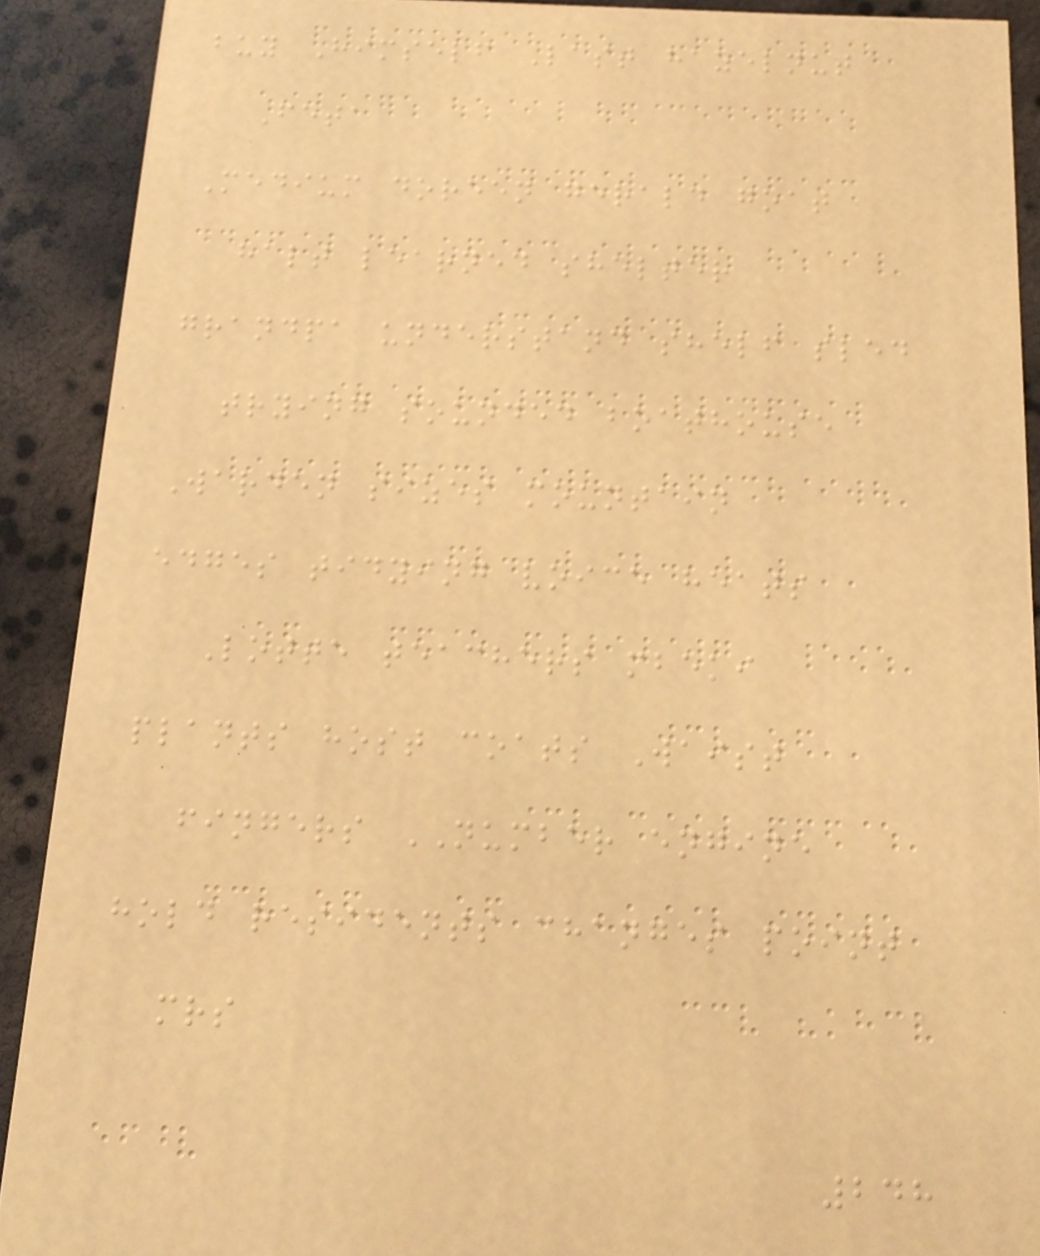buy Himself Last hazelnut
Feta
Medium doreen gerald goat
halt learned shelter
grandpa understand shelf sled
trying sounded boathouse
Warden sizes mountain
edges tidying voice heats
Lotte teachers mbeki
plants host coats Waist
fingers NUMBER engine
hold residents changes point
mrs
248
